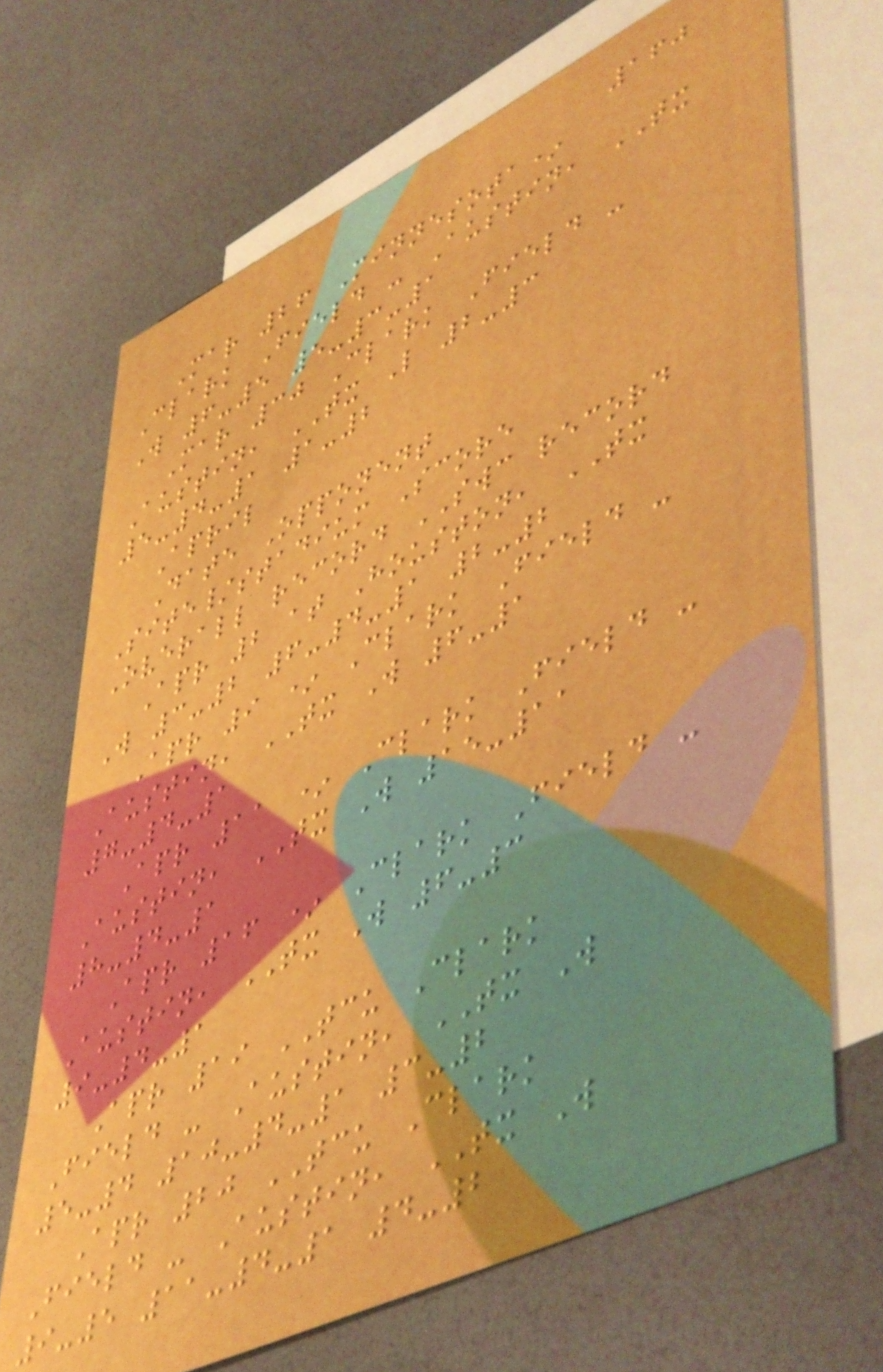160
Mar 26 Minnesota*
Clark Field - Austin, TX
W 6-5 5-3-1
Mar 30 Clark Field -
Austin, TX L 2-3
5-4-1 1-2
April
Date Opponent
Site/stadium Score
Overall record SWC record
Apr 2 at Houston, TX
W 3-2 6-4-1 2-2
Apr 9 * Clark Field -
Austin, TX W 6-1
7-4-1
Apr 11 * Clark Field -
Austin, TX W 15-11
8-4-1
Apr 16 * Clark Field -
Austin, TX W 6-3
9-4-1
Apr 19 TCU Clark
Field - Austin, TX W
5-4 10-4-1 3-2
Apr 20 TCU Clark
Field - Austin, TX W
9-5 11-4-1 4-2
